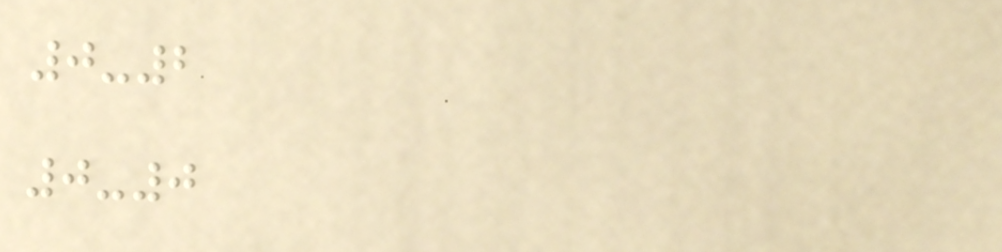0-2
0-0
